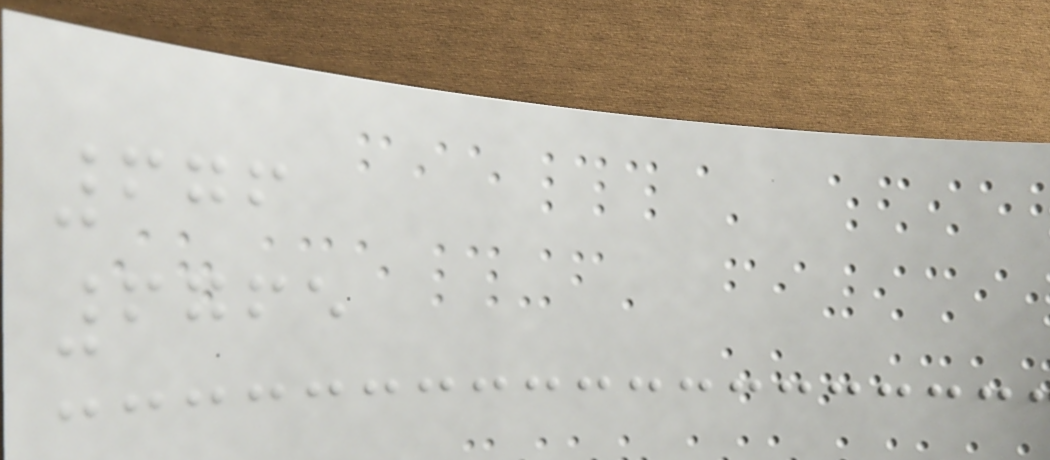676
6765
